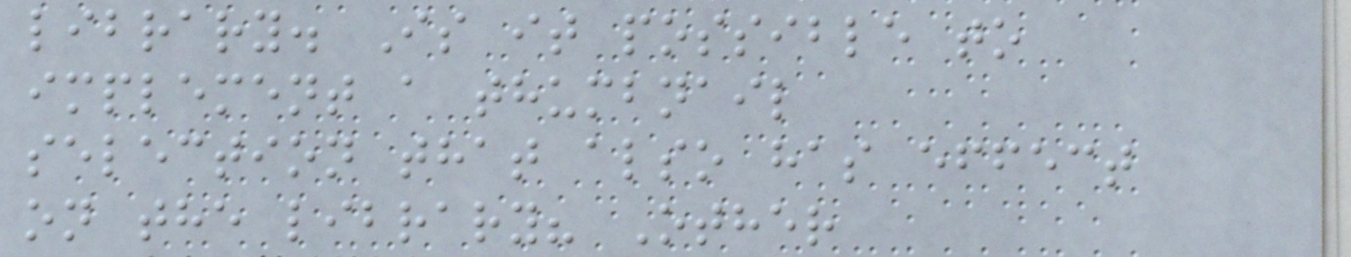library. Is it possible to
implement a thumbnail
selection that also has effect
on the library? Other
